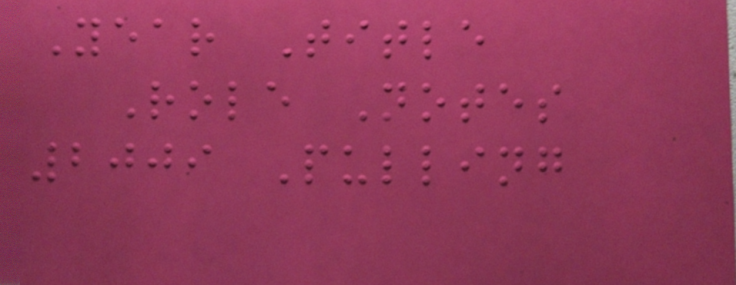Year Title
Role Notes
2009 Pulling
